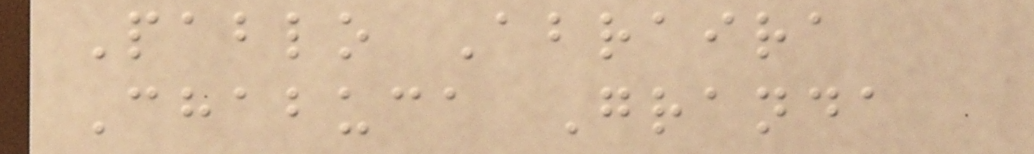Pablo Abraira
Chabuca Granda
